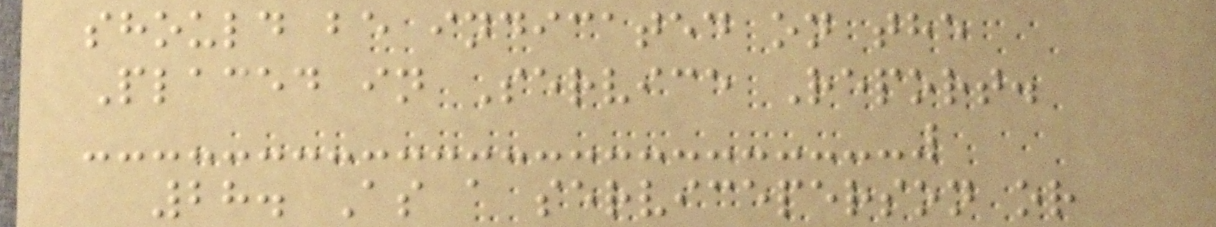should be indicated on the
Placed in Service Report.
28. As a serviceperson or
